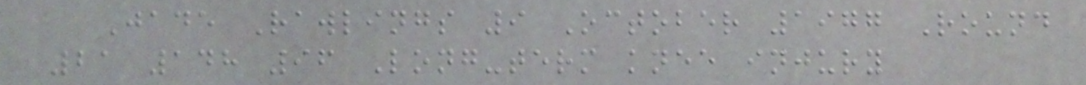Jade Rawlings 9 October 1977 Round
21 148 96 Long-term knee injury
